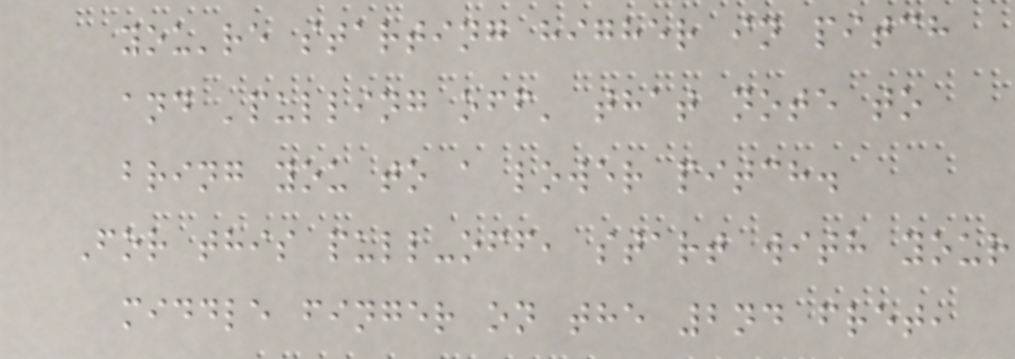you're starting higher in pitch
and 'pulling off' that note to
bring you to a lower pitch.
For this pull-off, start with your
middle finger on the 2nd fret,
